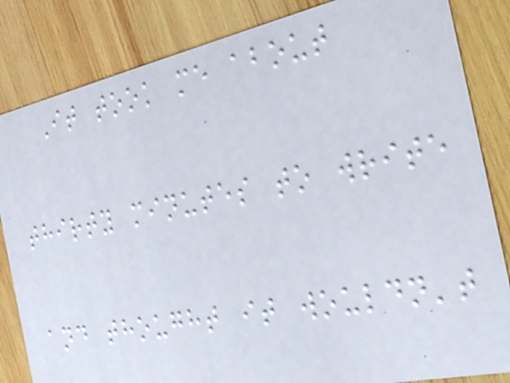It took me about
thirty minutes to write
and thought it wouldn't
